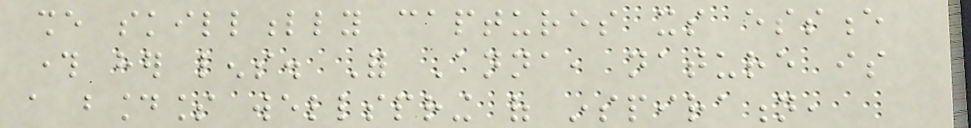she skillfully captures its essence
through her lens. For Anna, nature is
a boundless wellspring of inspiration,
